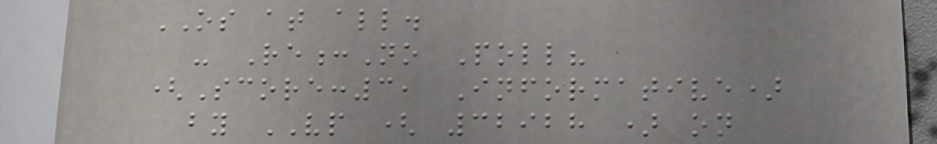OS at all.
- Re:No Poll?
(Score:3, Informative)
by VP ( 32928 ) on
